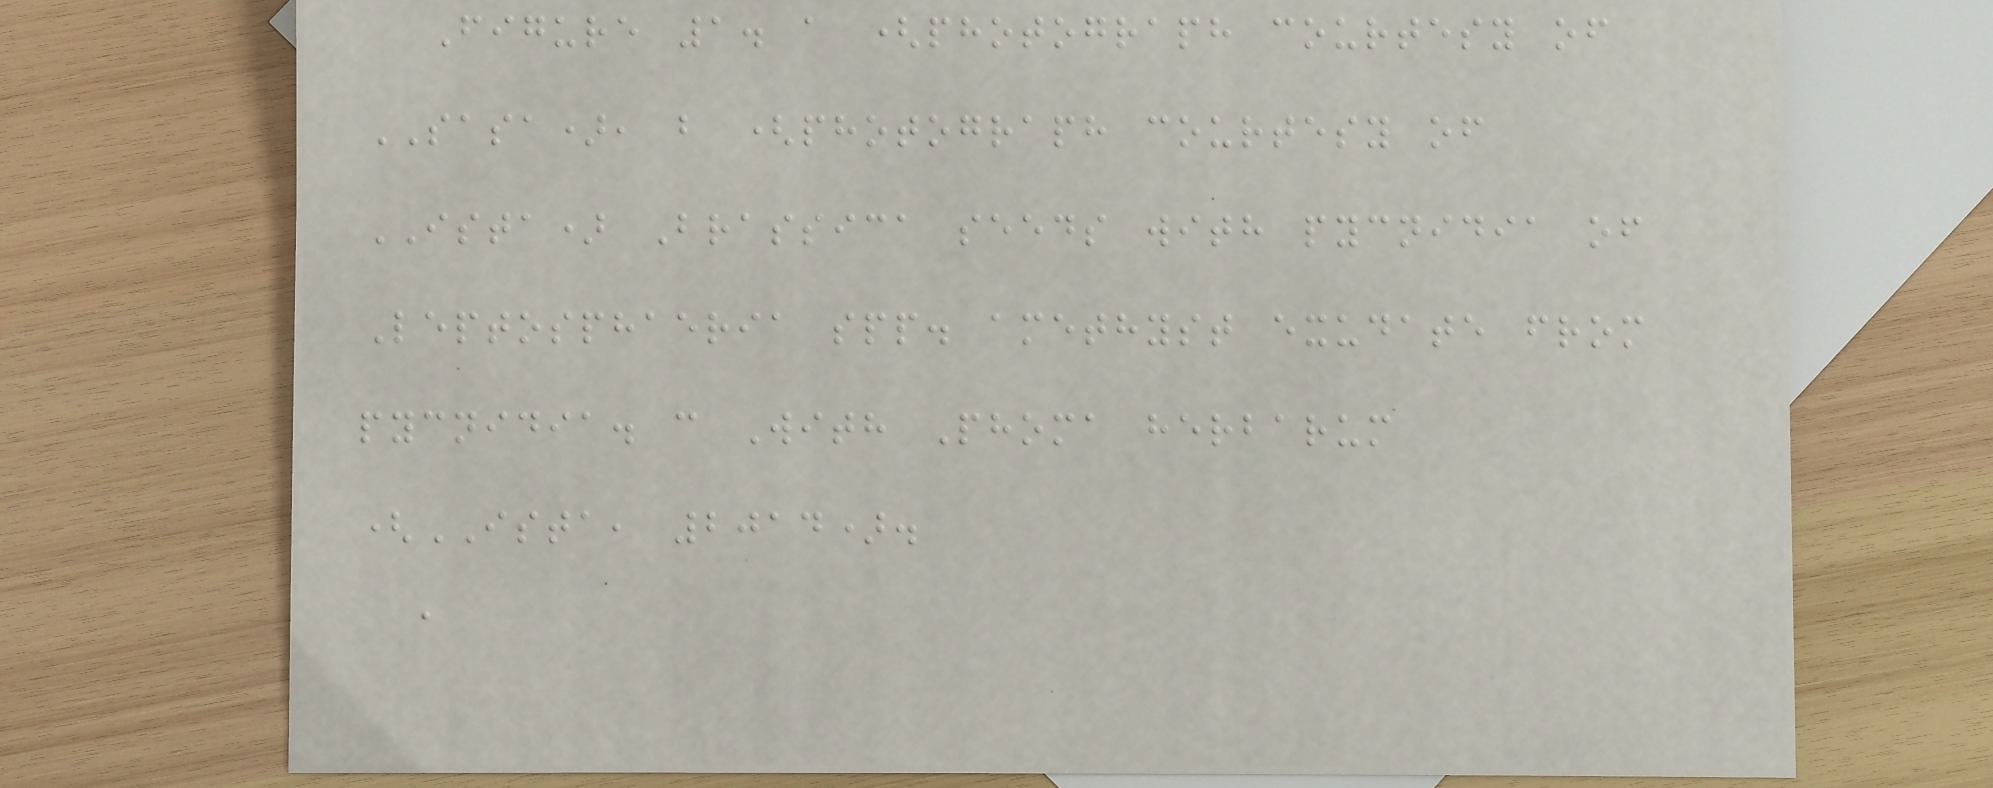Figure 1. a (photograph courtesy of
SASA), b (photograph courtesy of
ISTA) Brassica seeds with pycnidia of
Leptosphaeria spp. amethyst exudate from
pycnidia. c With Phoma herbarum
(ISTA, 2014).
a
